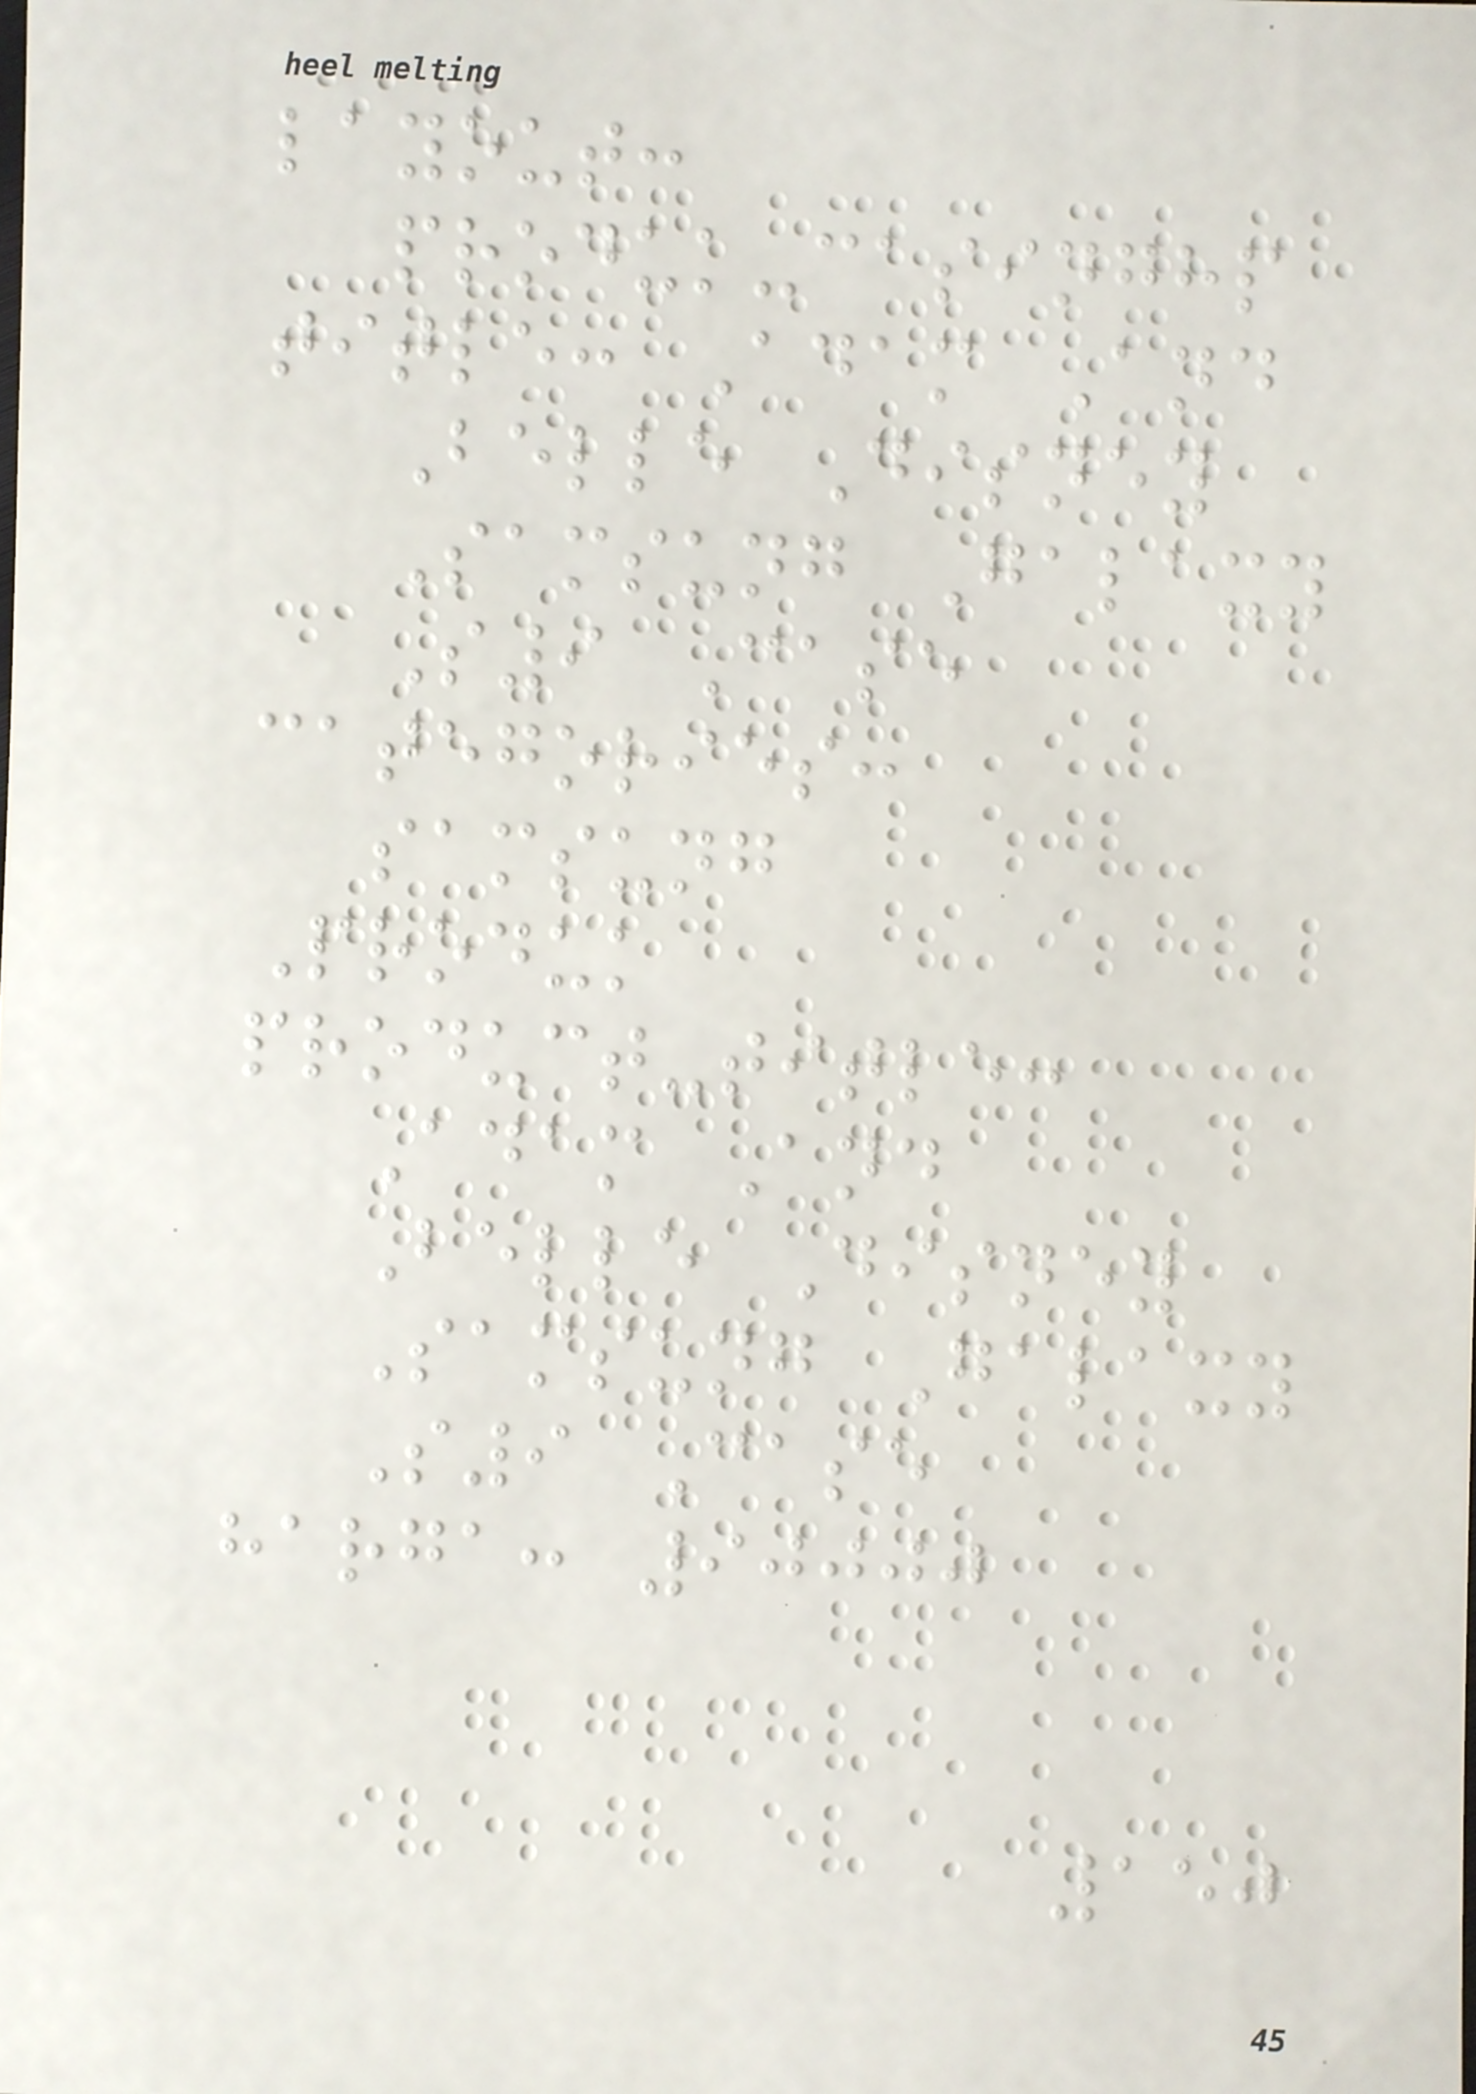layout:
produk-casinghp
title: Adam And
Belle Disney
Samsung Galaxy
S9 Case
categories:
samsung
Produk
product-title:
Adam And
Belle Disney
Samsung Galaxy
S9 Case
harga: 90000
150
